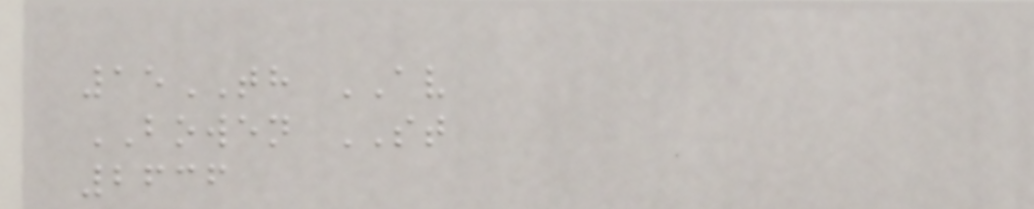15TH AV
BOWEN ST
2636
